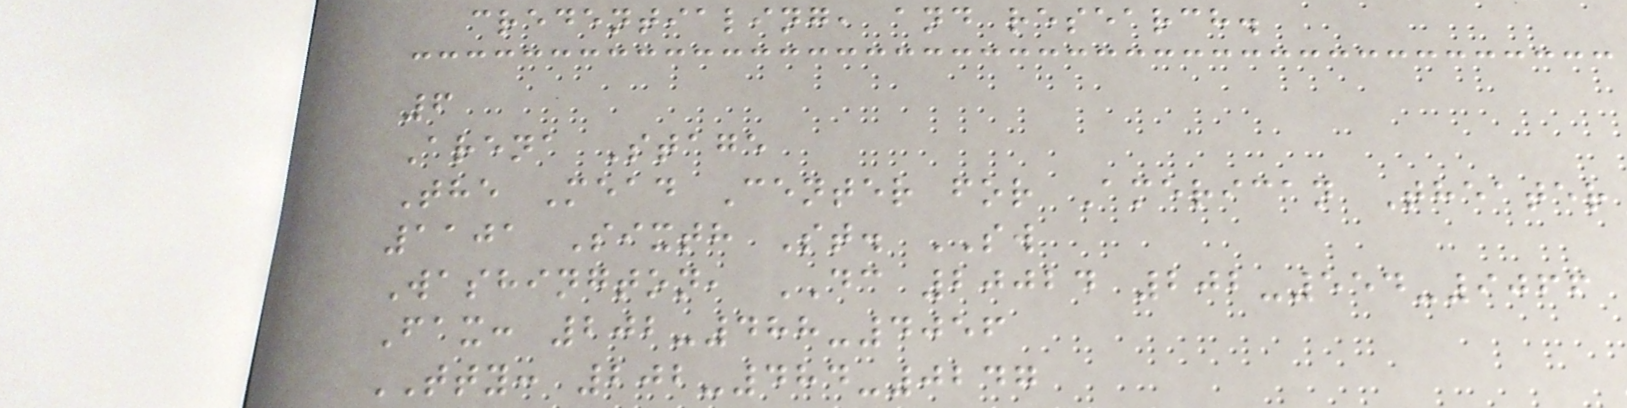credentialing, and research.
6
Arena Stage
The Mead Center for American Theater
1101 Sixth St. SW
Washington, DC 20024 202-554-9066
Fax: 202-488-4056
TTY: 202-484-0247
